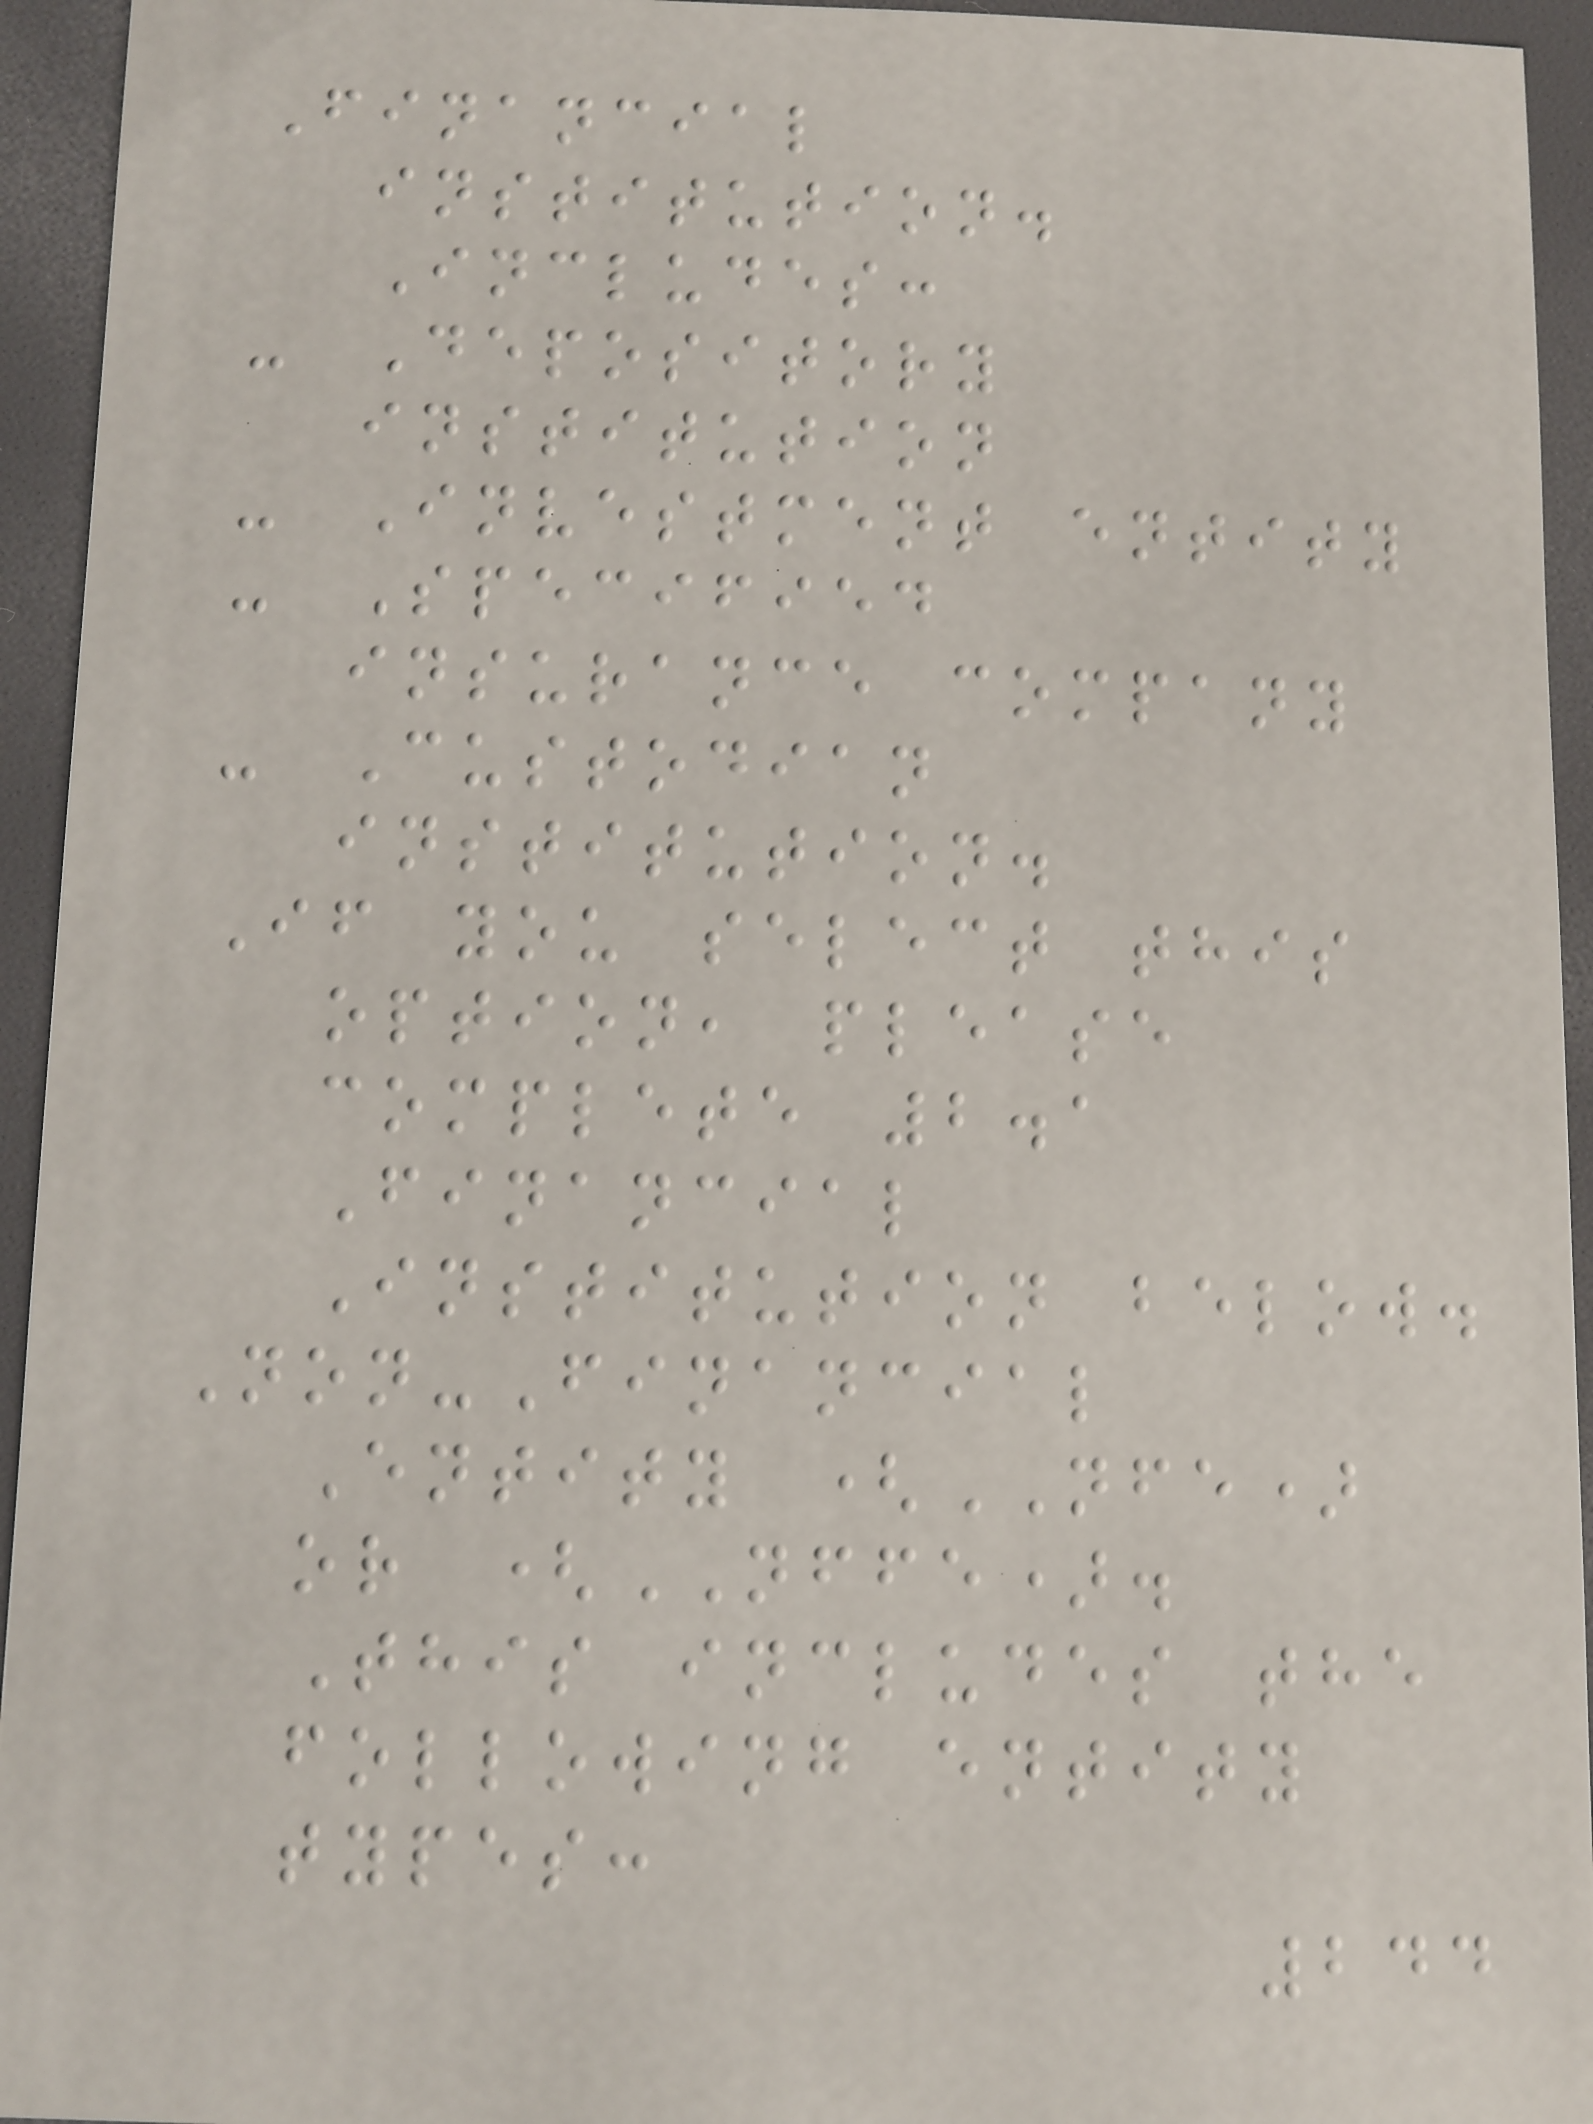Financial
institution.
Includes:
- Depository
institution
- Investment entity
- Specified
insurance company
- Custodian
institution.
If you select this
option, please
complete 2.1
Financial
Institution below.
Non-Financial
Entity (NFE)
or (NFFE).
This includes the
following entity
types:
244
